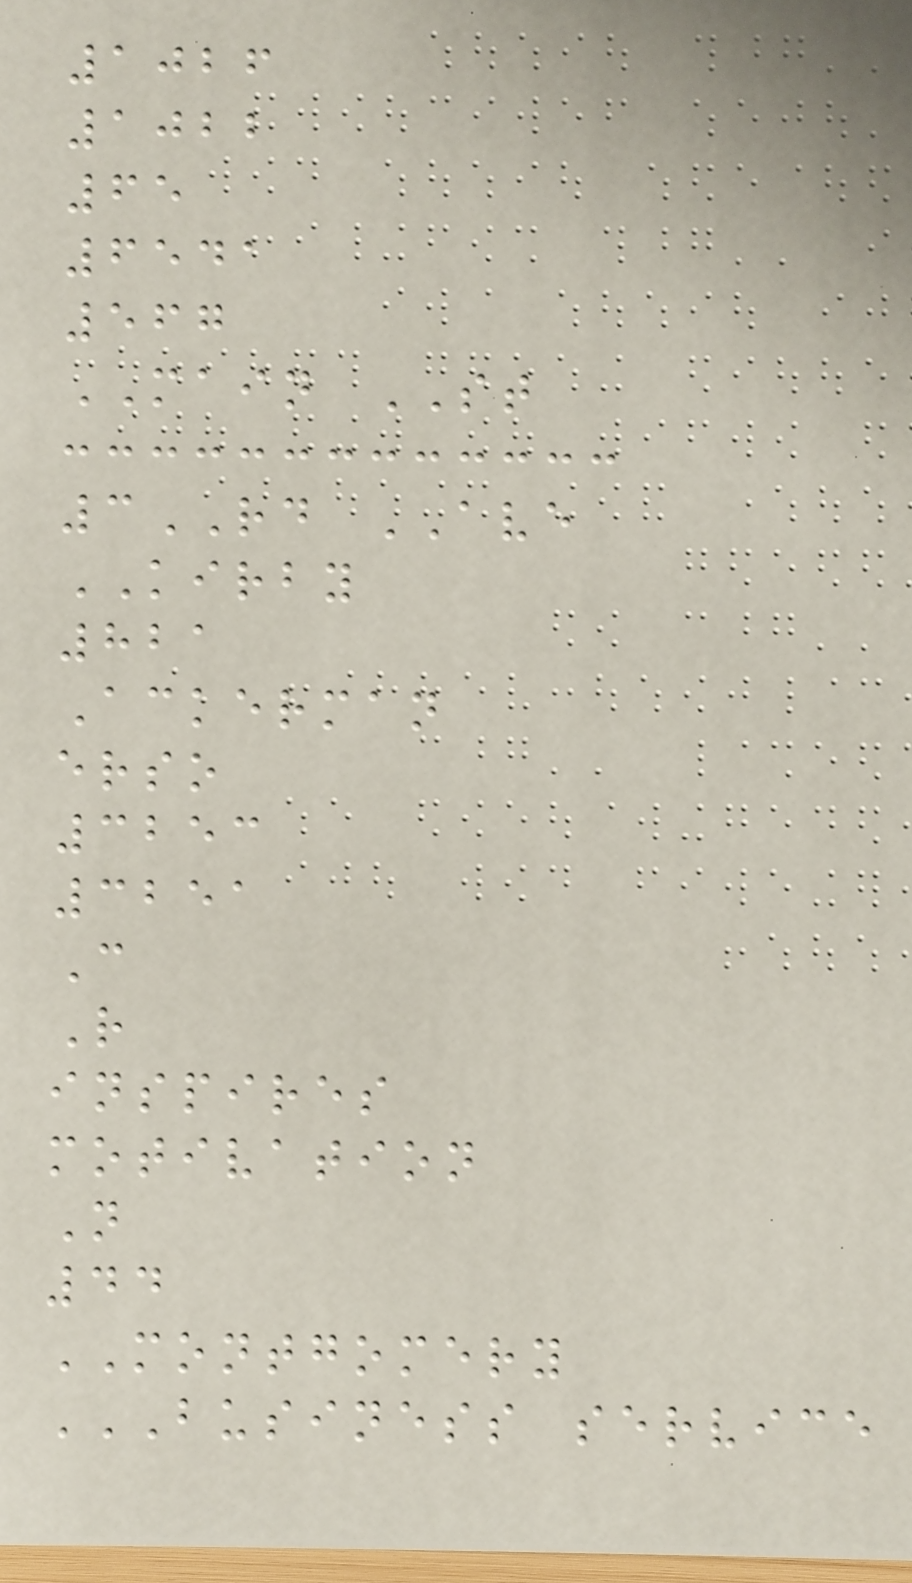1026
1022
65
6541
567
MAIN ST
3RD AVE
KIRBY
821
Ackerman
erso
3253
3251
C
R
inspires
motivation
N
44
MONTGOMERY
BUSINESS SERVICE
